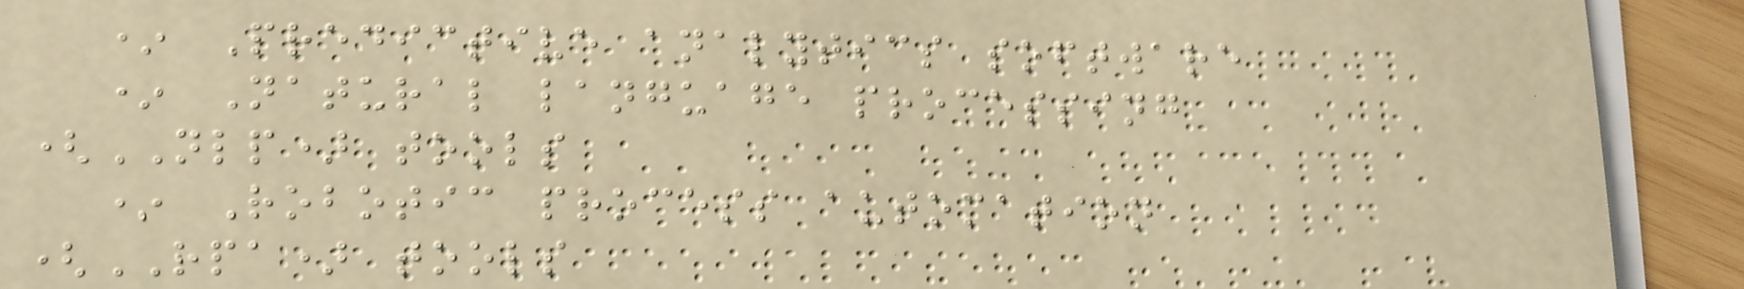* Predictive analytics software
* Natural language processing
(NLP) tools
* Robotic process automation
(RPA) tools
